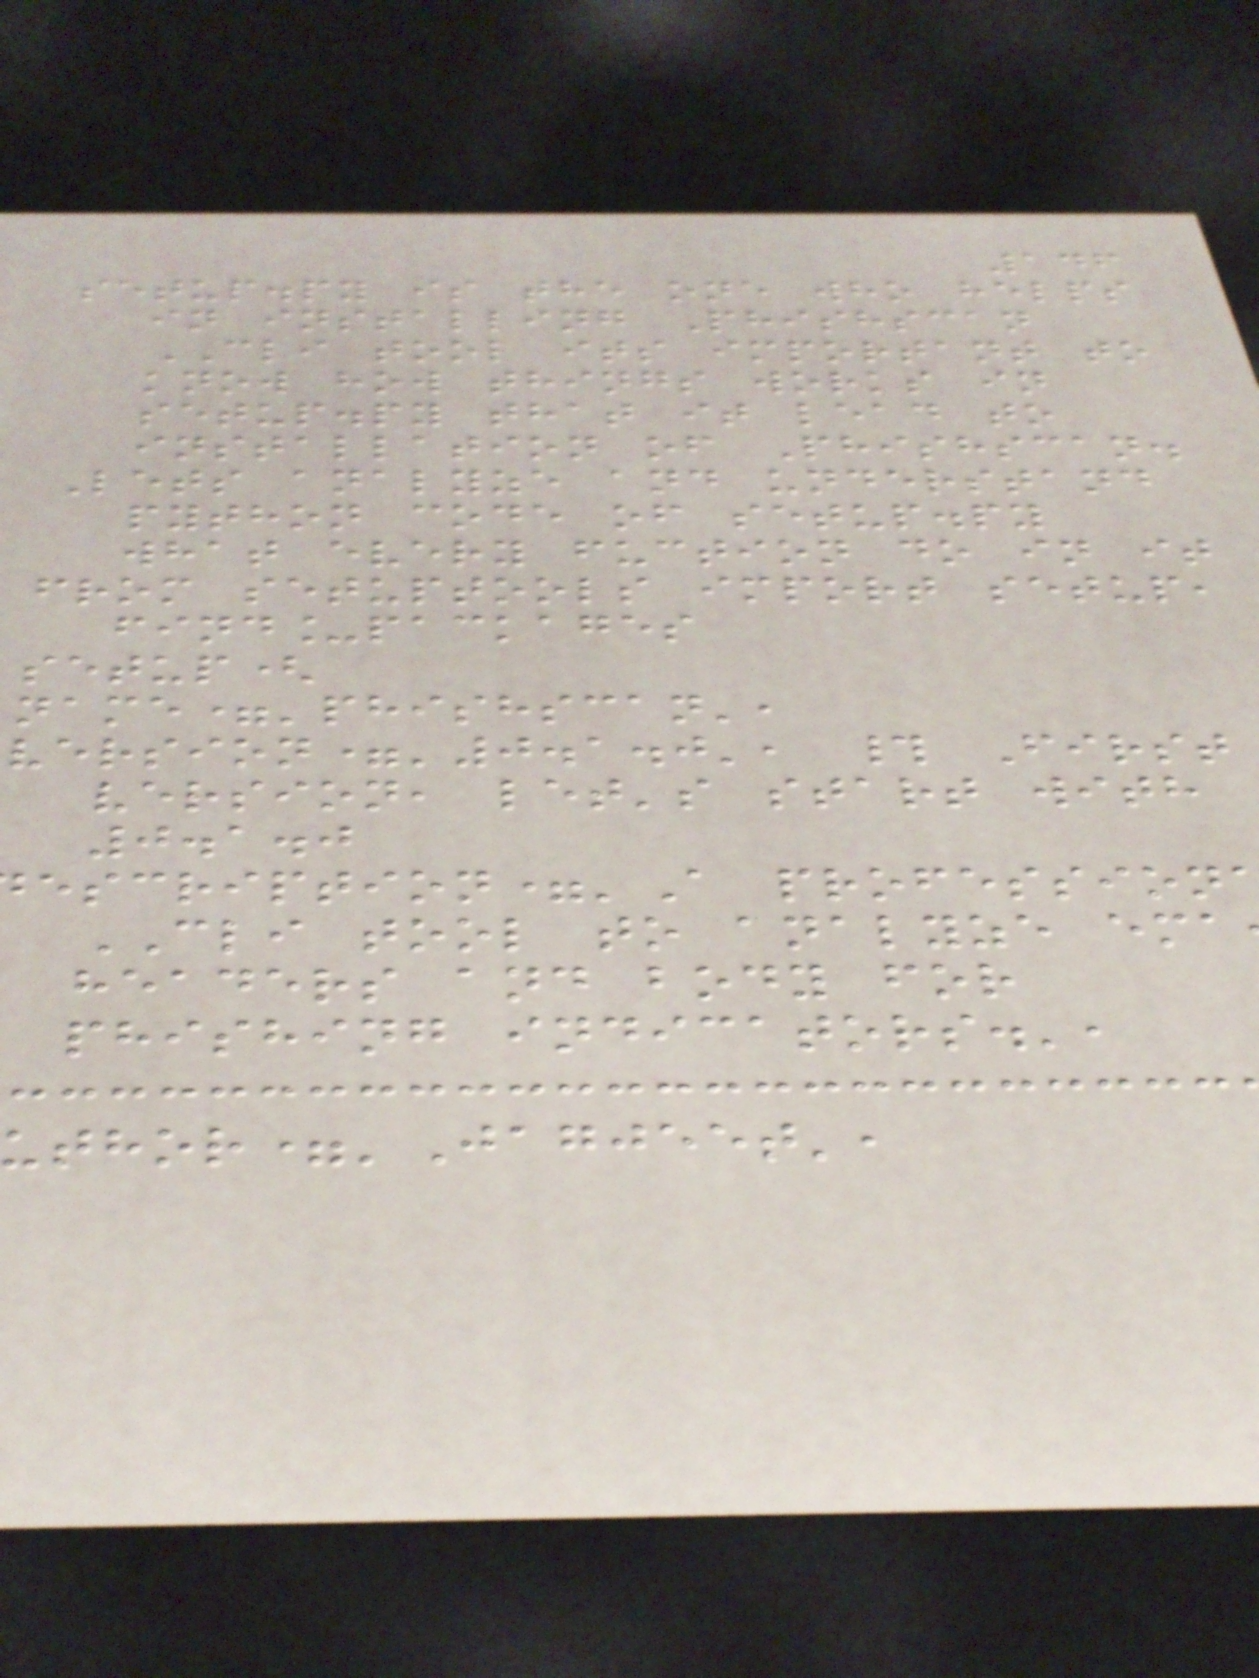146
setup.py is the one who helps
in installing Phishscan
CLI tool its important to
know how things works in
setup.py that it lead to
installation of Phishscan.
Lets analyze and understand
python code of setup.py
what every fuction do in it
from setuptools import setup,
find_packages
setup(
name='phishscan',
version='0.1.0', # First
version, let's start with
0.1.0
escription='A profession
CLI tool to analyze ema
headers and body for
phishing indicators.',
uthor='Jagjeet',
